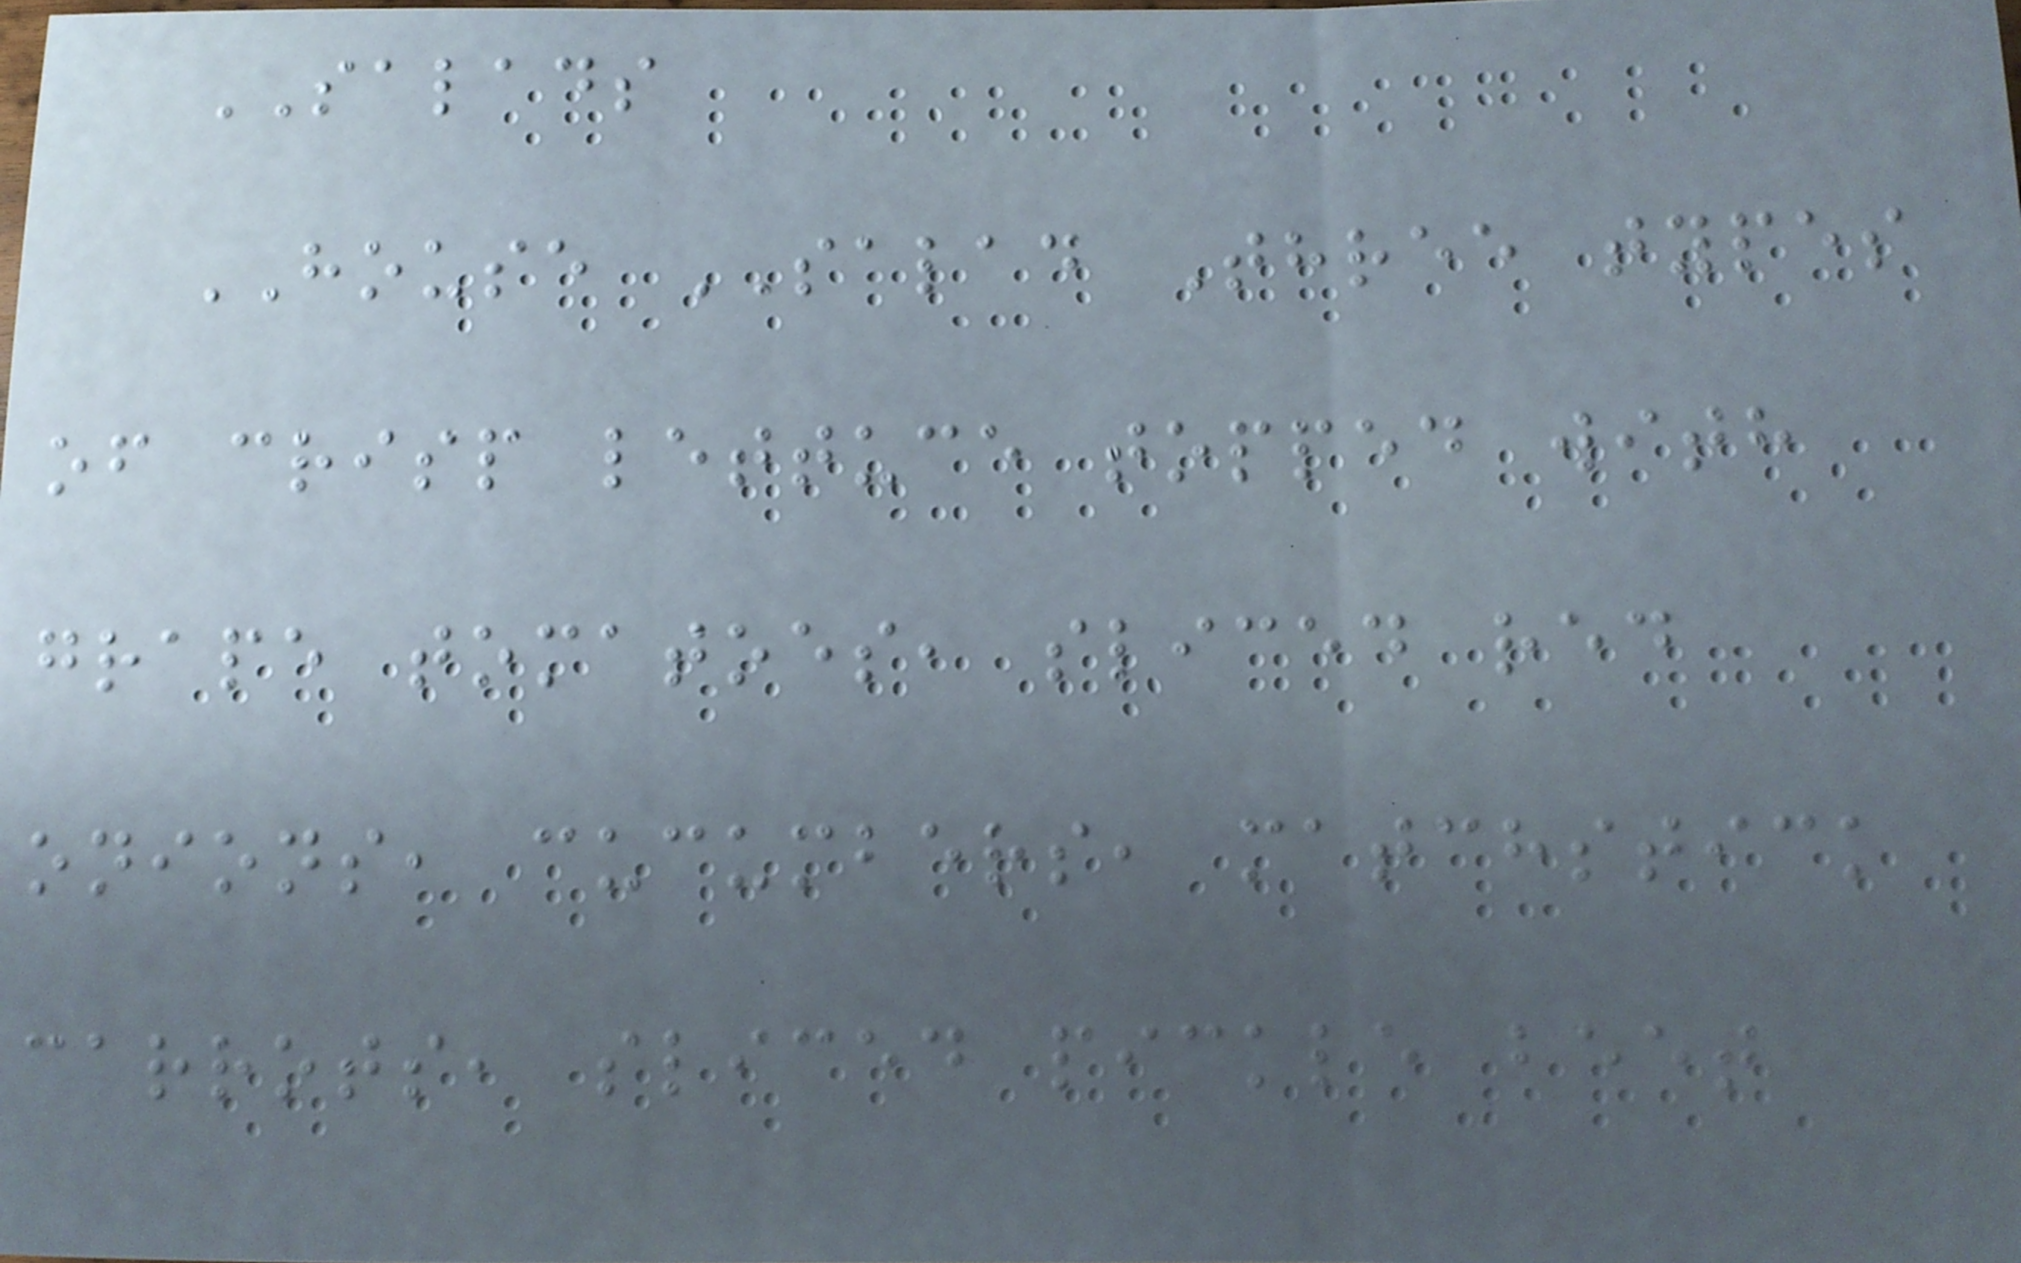SALADS
HOUSE SALAD Three types
of crisp lettuce topped with
grape tomatoes, sliced red
onions, cucumbers, matchstick
carrots, sliced pickle beet
